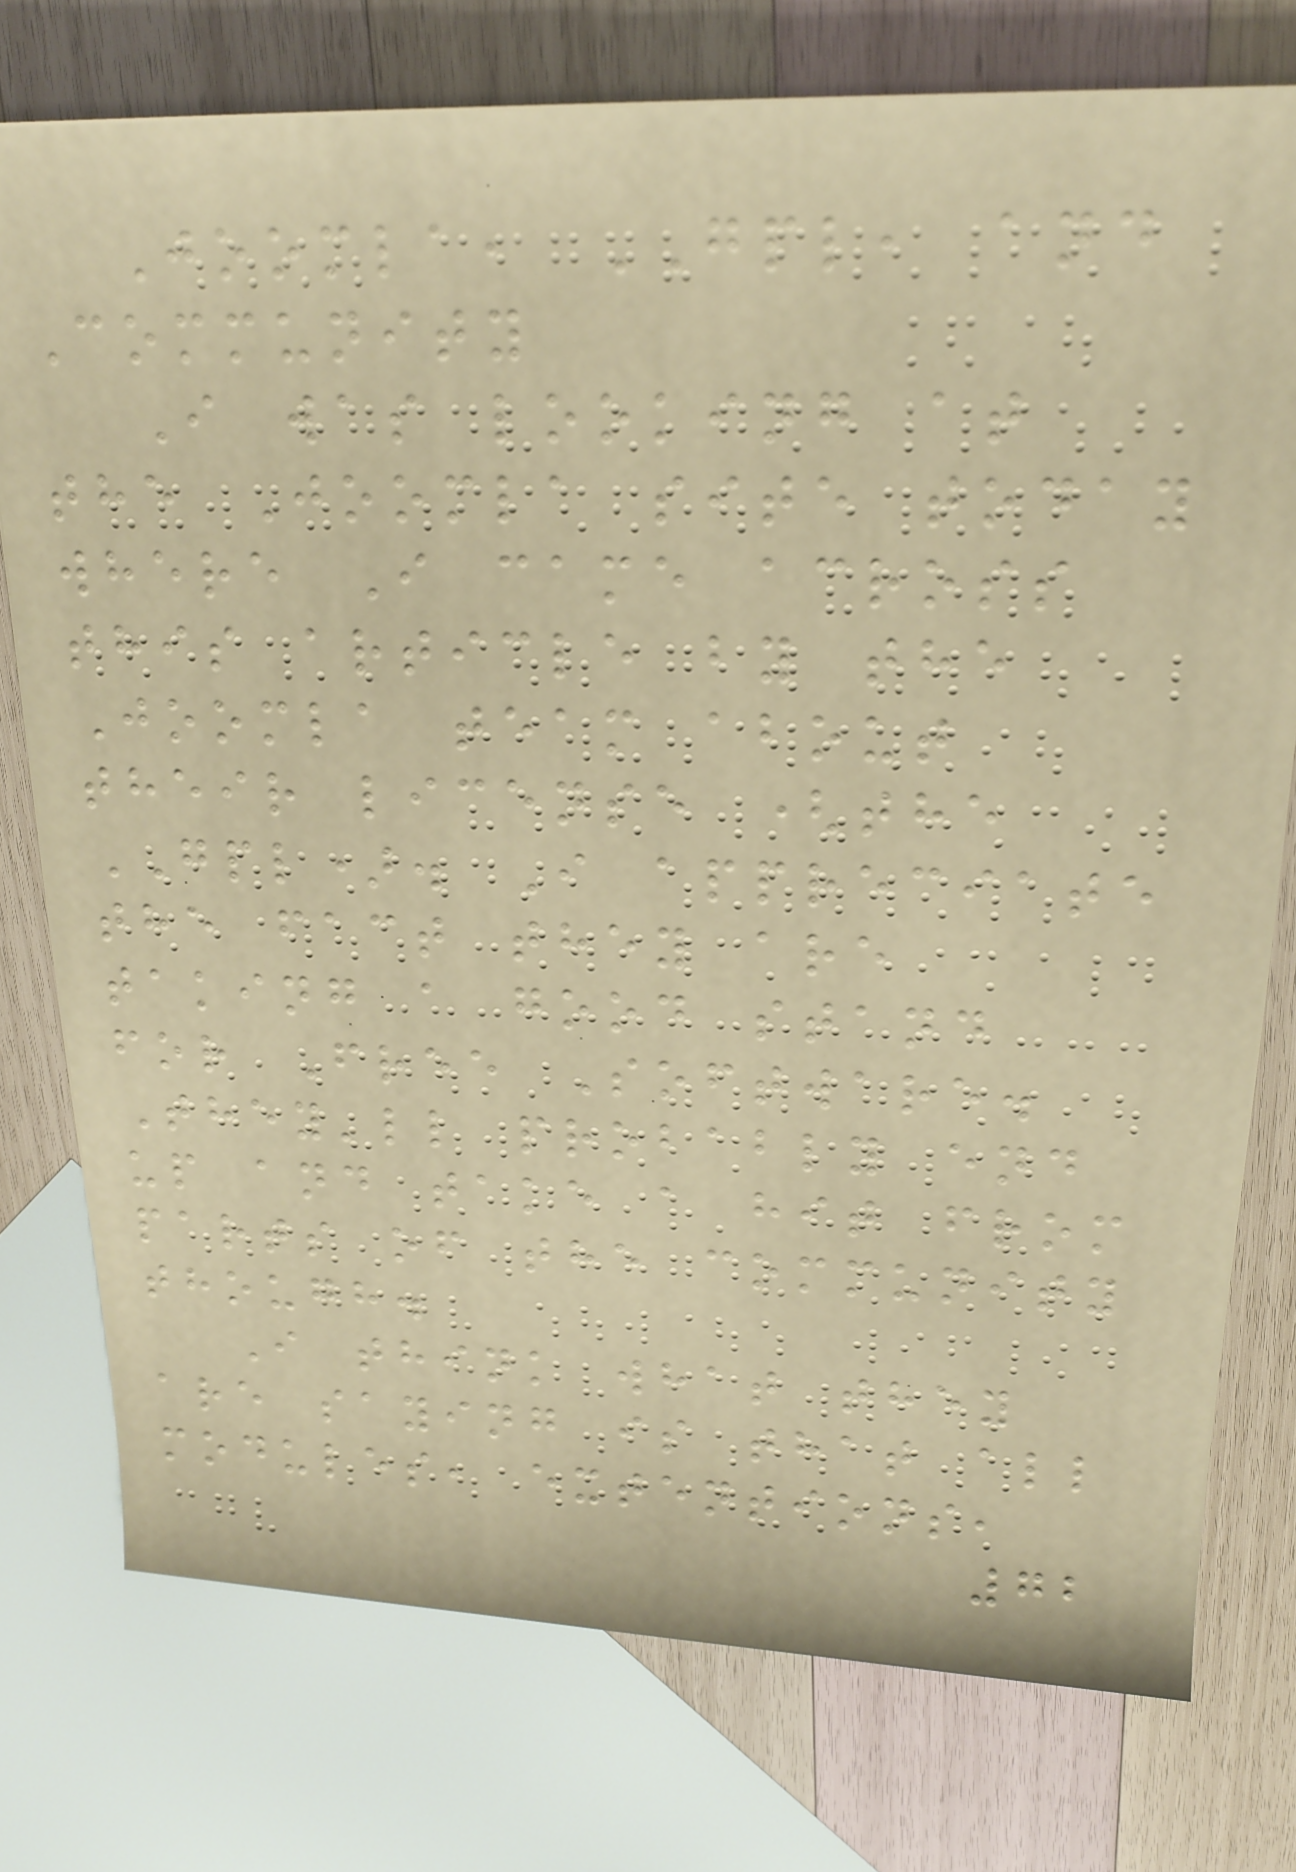Joomla, GPL, and
Community
I was looking at
the Joomla site today
where I came across
this article by the
Joomla team about
their license (the
GPL). I appreciate
the fact they are
taking a good stand
for Free Software.
They'll probably end
up and take a hit from
parts of the community
though.
I think what they
are saying is that all
modules, extentions,
72
